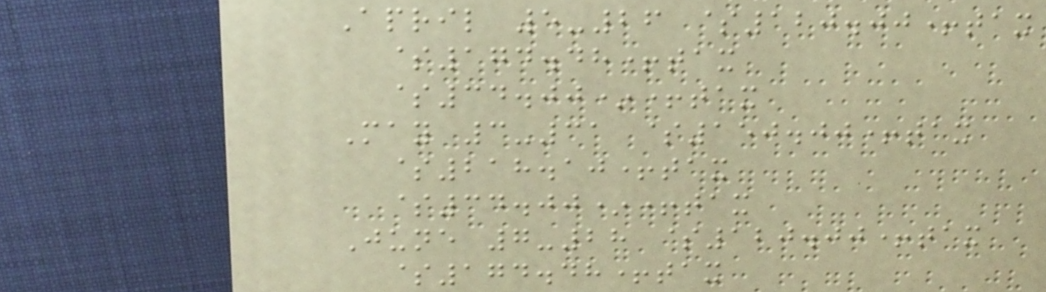April 5-26 $120.00+tax
$174.48+tax
$34.00*+tax
May 3-31 $150.00+tax
$218.10+tax
$34.00*+tax
June 7-28 $120.00+tax
$174.48+tax
